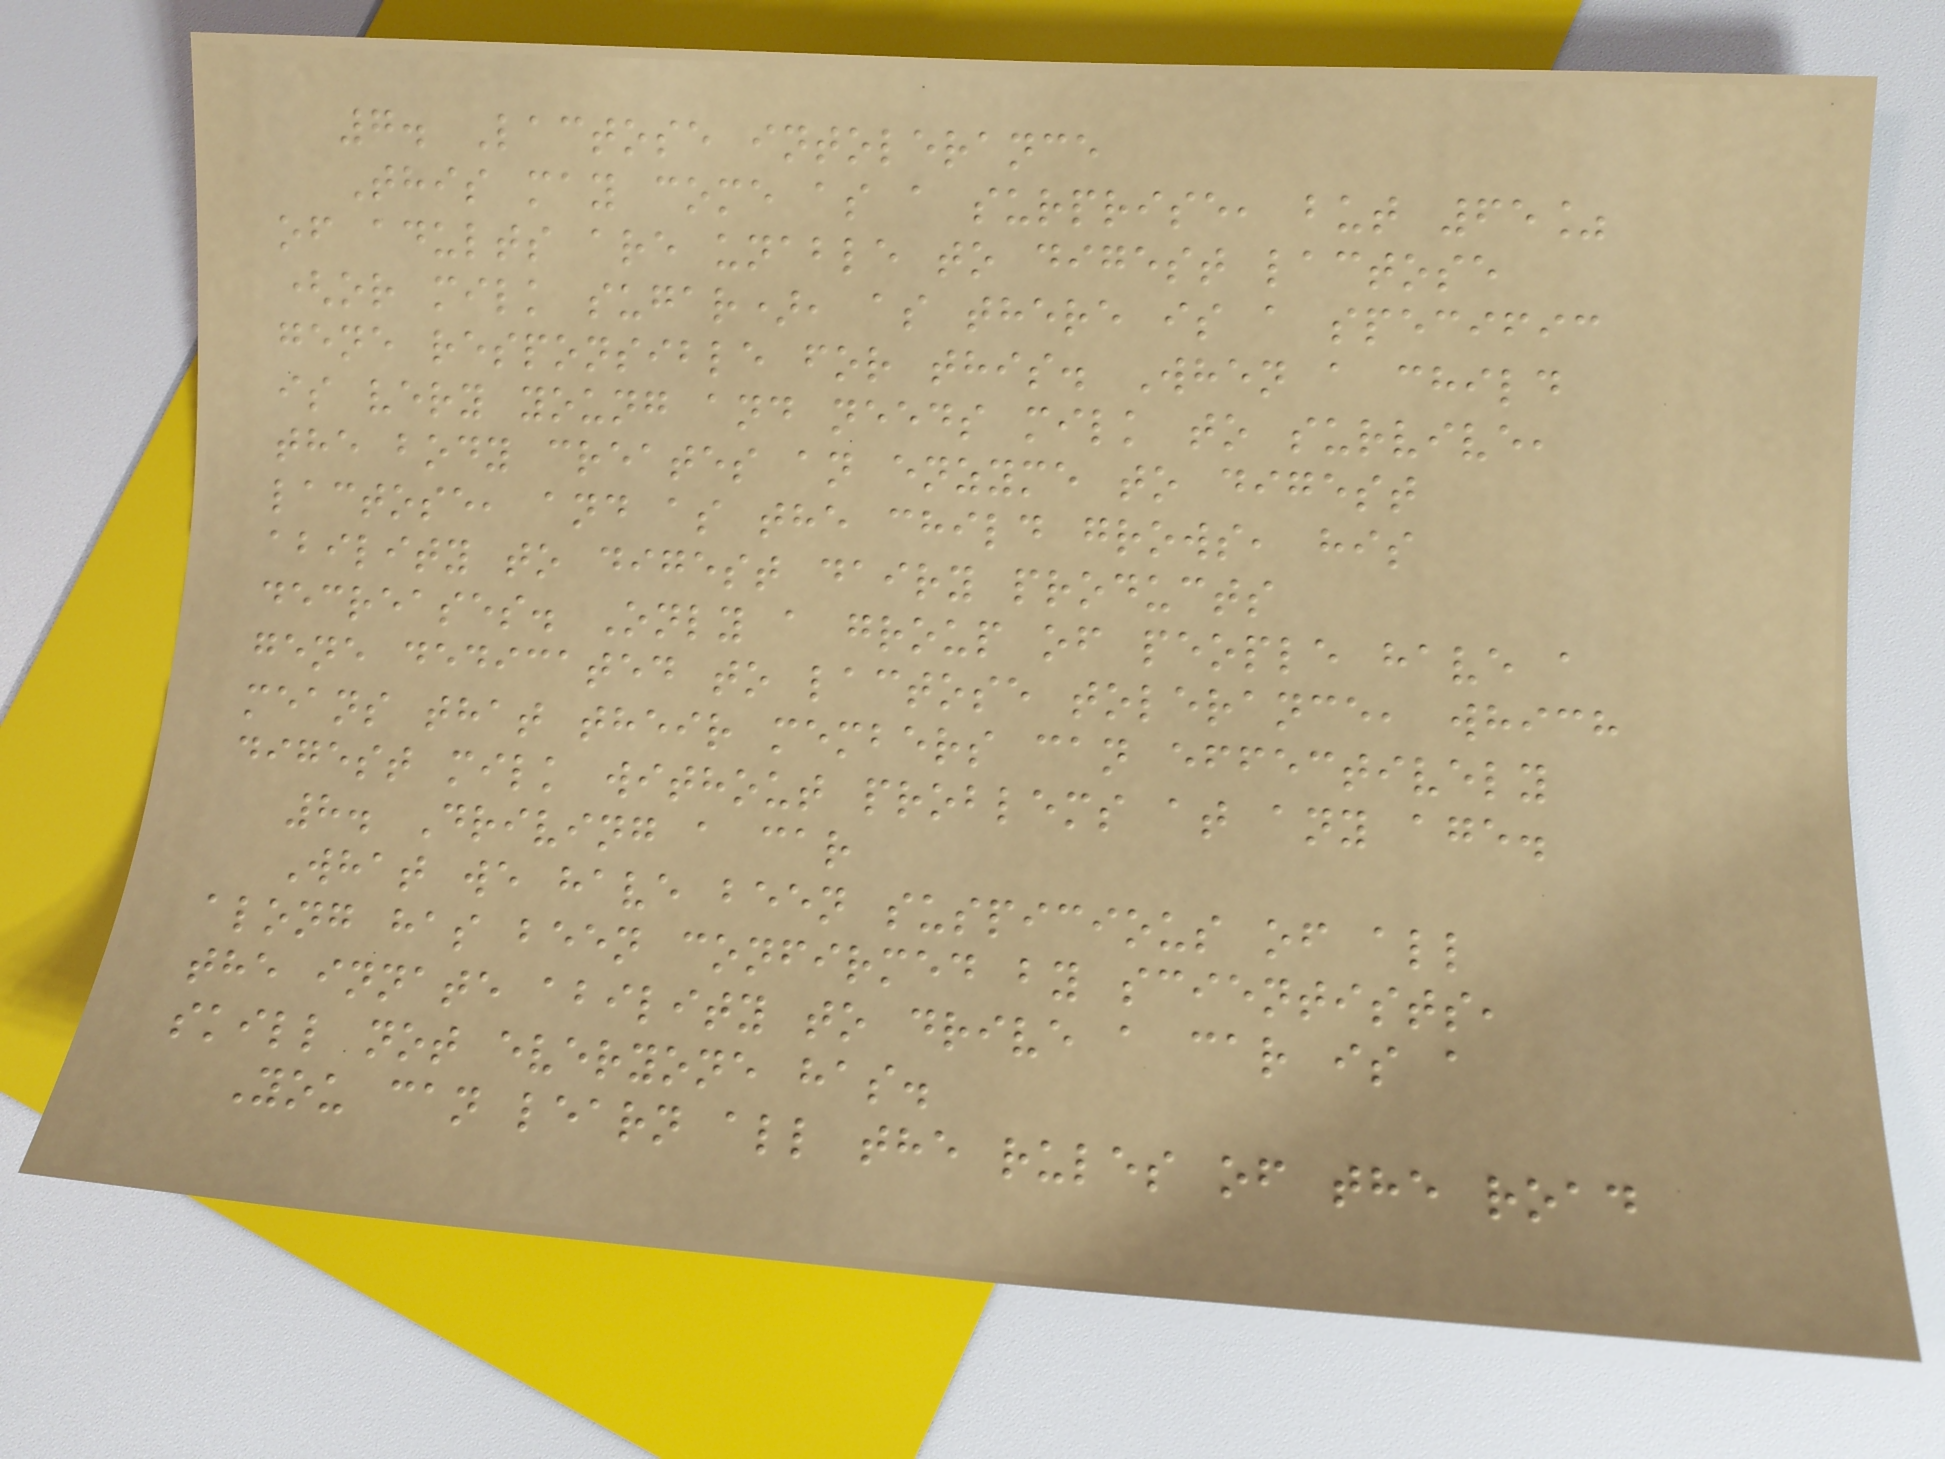7. Lactose intolerance
This may come as a surprise, but 65%
of adults are unable to digest lactose
(or milk sugar), as there is a specific
gene responsible for this. When a child
is very young and needs milk to survive,
the body creates an enzyme to digest
lactose, and as the child grows, his
ability to digest dairy products
decreases. Only a group of people have a
gene dedicated to lactose tolerance, which
means that their members can effectively
digest milk without problems at any age.
8. Driving a car
What we have been suspicious of all
along has been confirmed by scientists,
the innate ability to drive a car is a
skill not everyone has.
You can learn all the rules of the road
